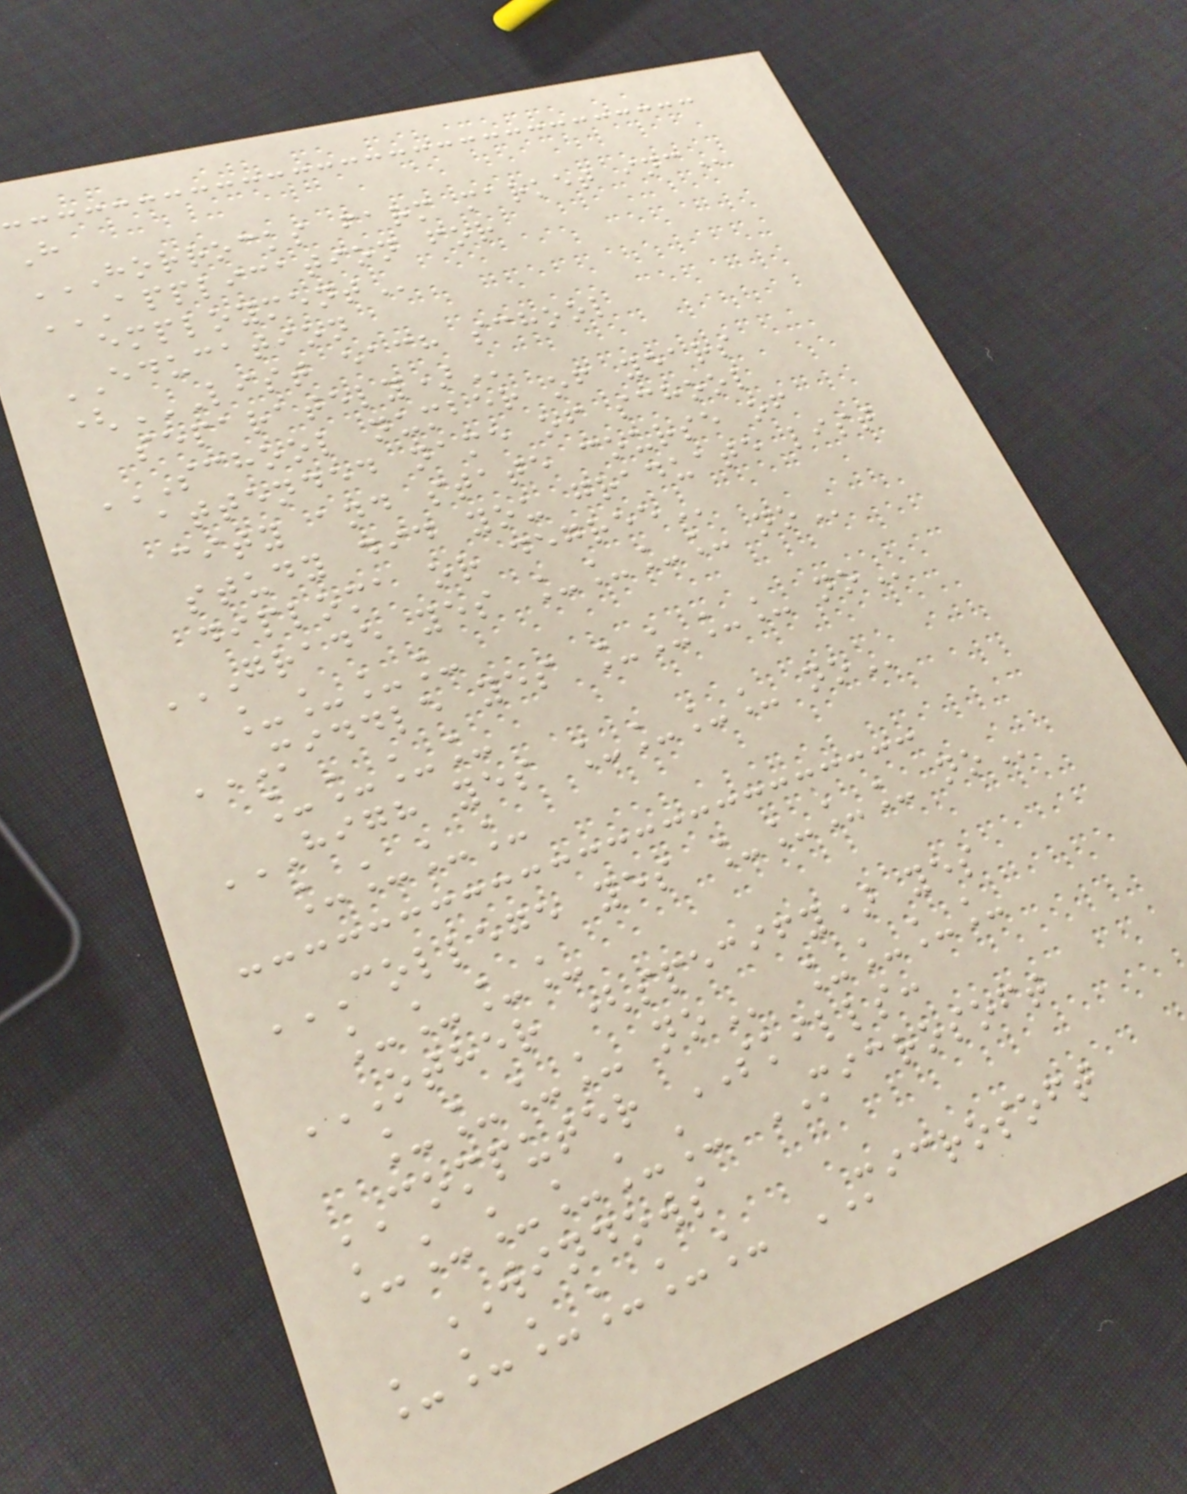H
HORROCKS FARM MARKET INC
APPLICATION FOR
EMPLOYMENT
EDUCATION
(LIST EACH SCHOOL
SEPARATELY)
SCHOOL NUMBER OF YEARS
ATTENDED NAME OF SCHOOL
CITY AND STATE COURSE OF
STUDY DID YOU GRADUATE LIST
DIPLOMA OR DEGREE
GRADE YES ____ NO
____
MIDDLE YES ____ NO
____
HIGH YES ____ NO
____
COLLEGE YES ____ NO
____
OTHER (SPECIFY) YES
____ NO ____
COMPUTER SKILLS:
______ MICROSOFT
WINDOWS
______ MICROSOFT
